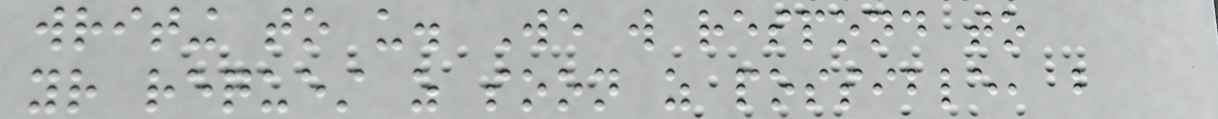writing to us. We will respond to
your request as soon as possible, but
